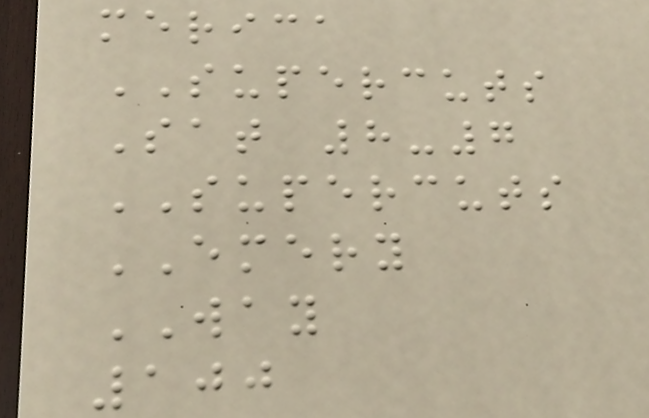merica
SUPERCUTS
Sat 8-7
SUPERCUTS
EMERY
WAY
100
